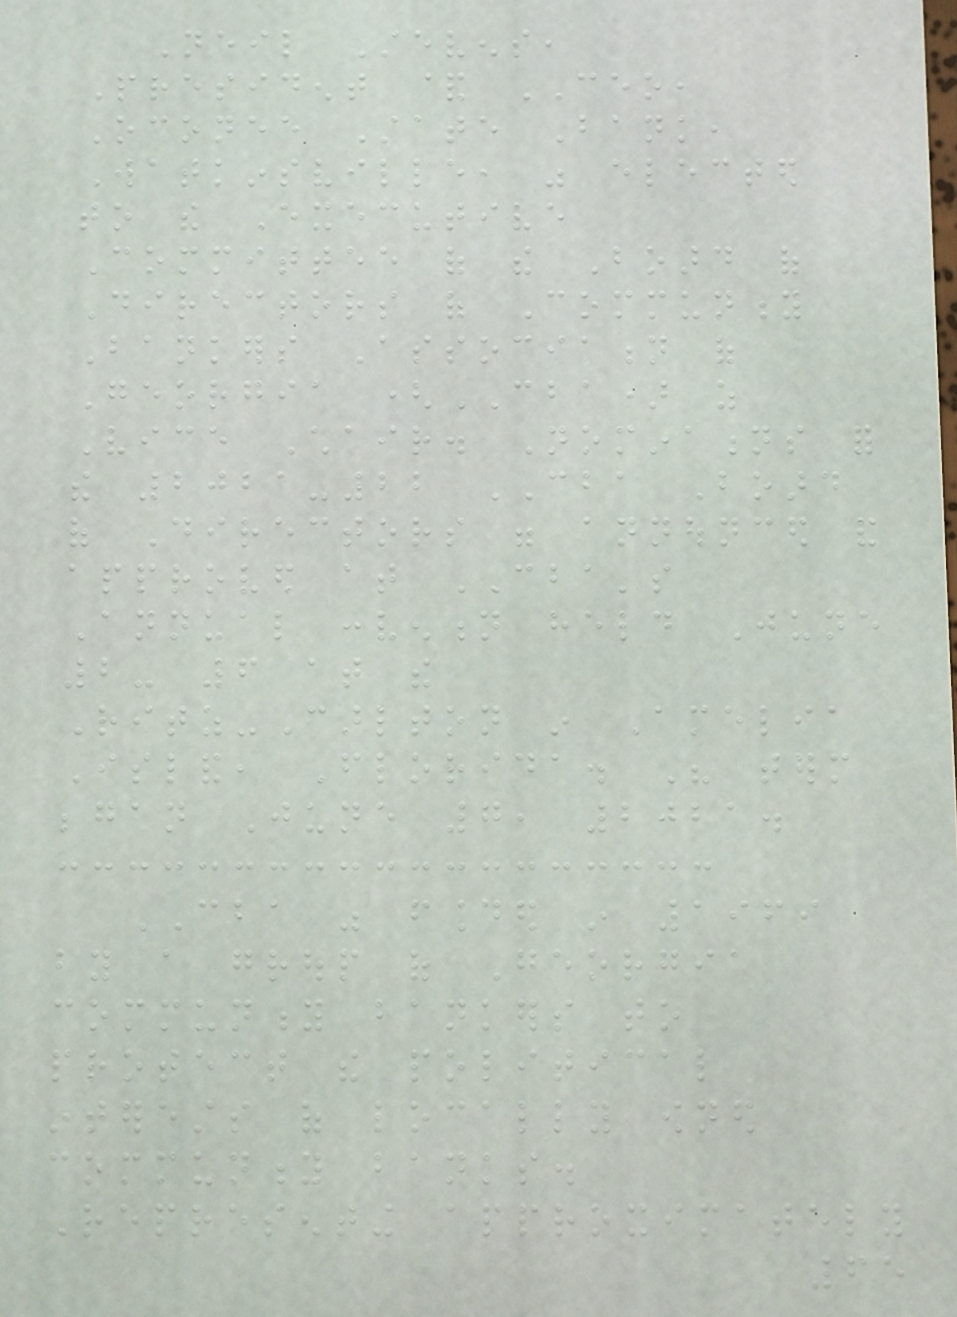Neil Stevens,
President & CEO,
Oconee State Bank,
Watkinsville, was elected
to the Executive
Committee of the Board of
Directors of Community
Bankers Association of
Georgia (CBA) as
Vice Chair. Nominations for
the 2021-22 CBA Board
of Directors were announced and
approved at CBA's
Annual convention held June
2- 6 at the
Ritz-Carlton in Amelia
Island, Florida. His term
began June 7, 2021.
CBA was founded in 1969
by a group of Georgia
community bankers to
protect the political
interests of locally owned
community banks.
Representing approximately
65
